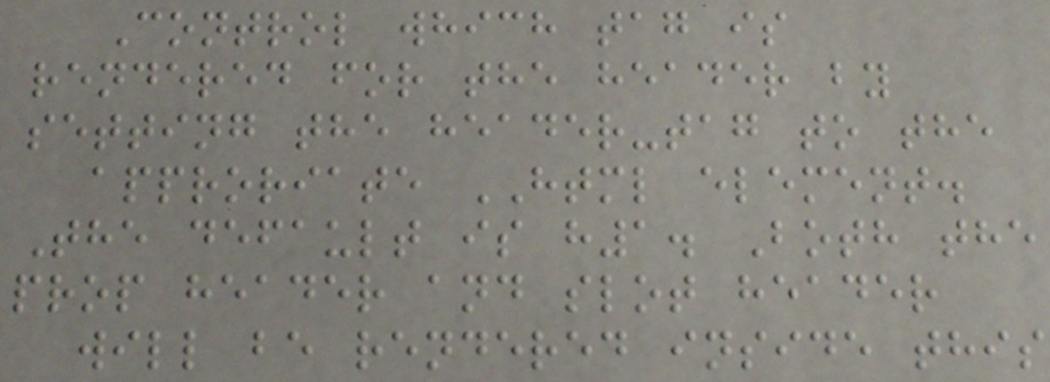Control which tag is
rendered for the header by
setting the header-tag to the
approriate HTML element.
The default is h1. Both the
prop header and slot header
will be rendered inside this
